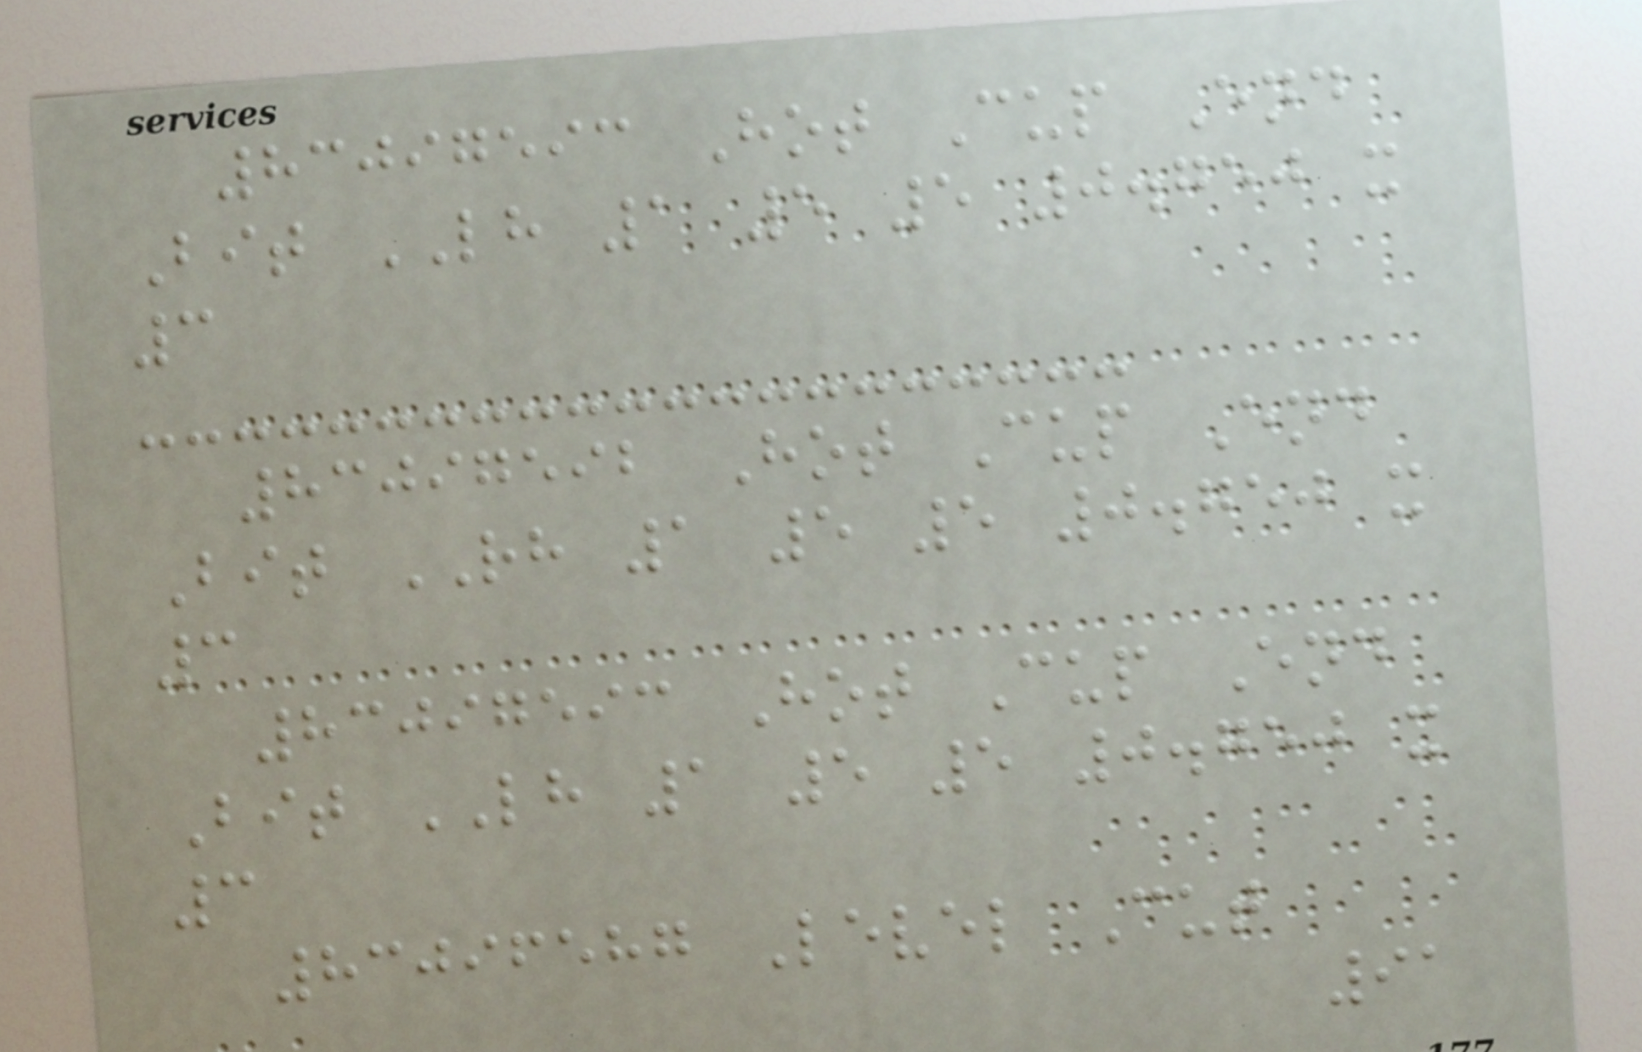83097593 Hot Cup End
Bit LH 1 5 5 0.750 x
3
83097592 Hot Cup End
Bit RH 1 5 5 0.750 x
3
83097593 Hot Cup End
Bit LH 1 5 5 0.750 x
3
83096587 Level Cut
91
